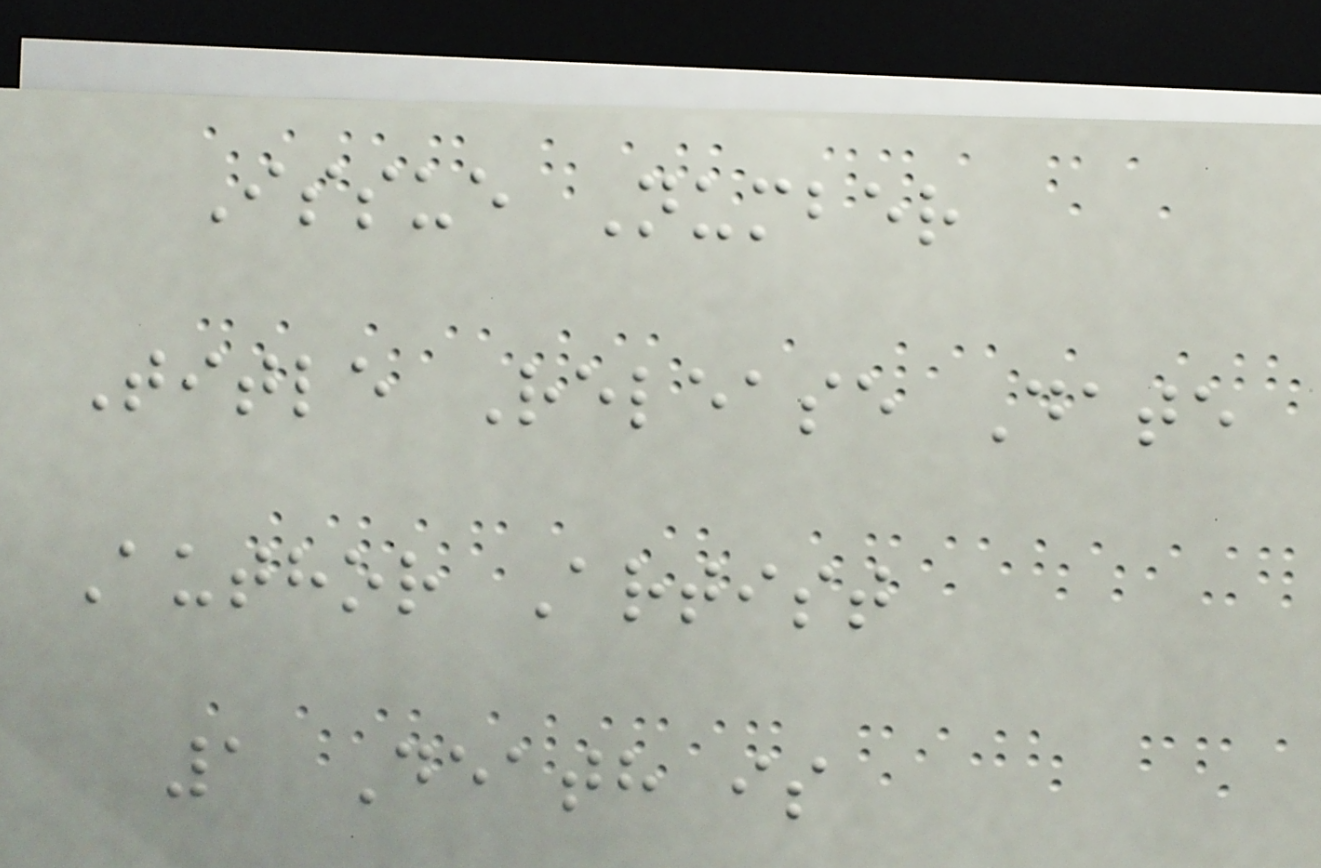Issue Number
Title Release Date
Author Artist
1 Death is
